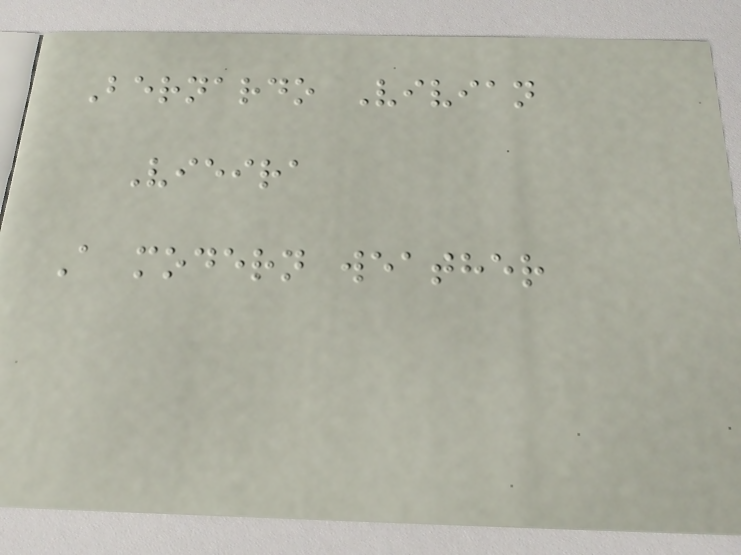Bernardo Vivian
Vieira
A modern weather
